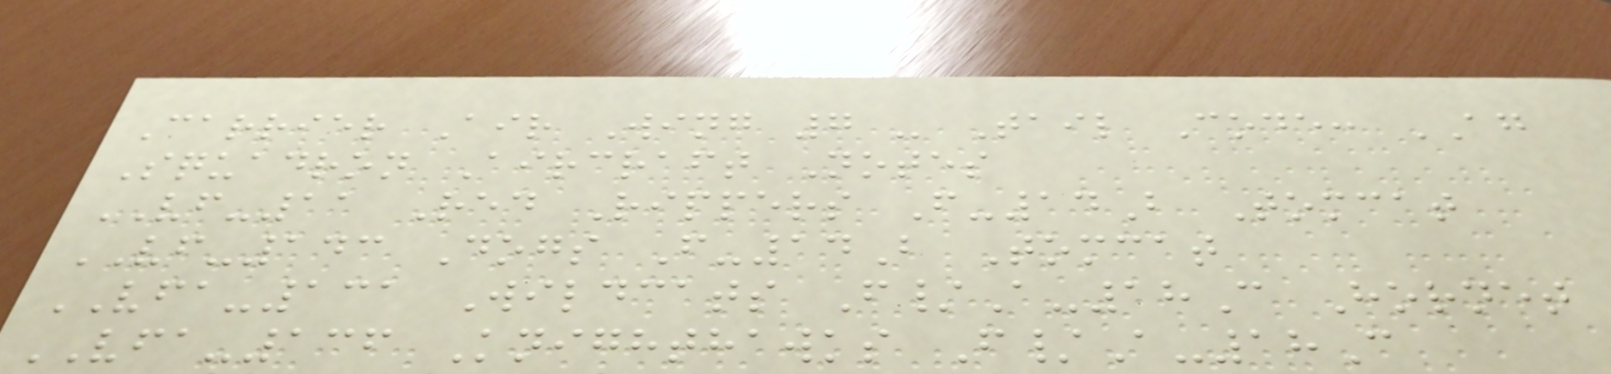Carrier Air Wing 7 - Tail Code: AG
Squadron Aircraft Notes
VF-11 Red Rippers F-14B Tomcat
VF-143 Dogs F-14B Tomcat
VFA-131 Wildcats F/A-18C Hornet
VFA-136 Knighthawks F/A-18C
